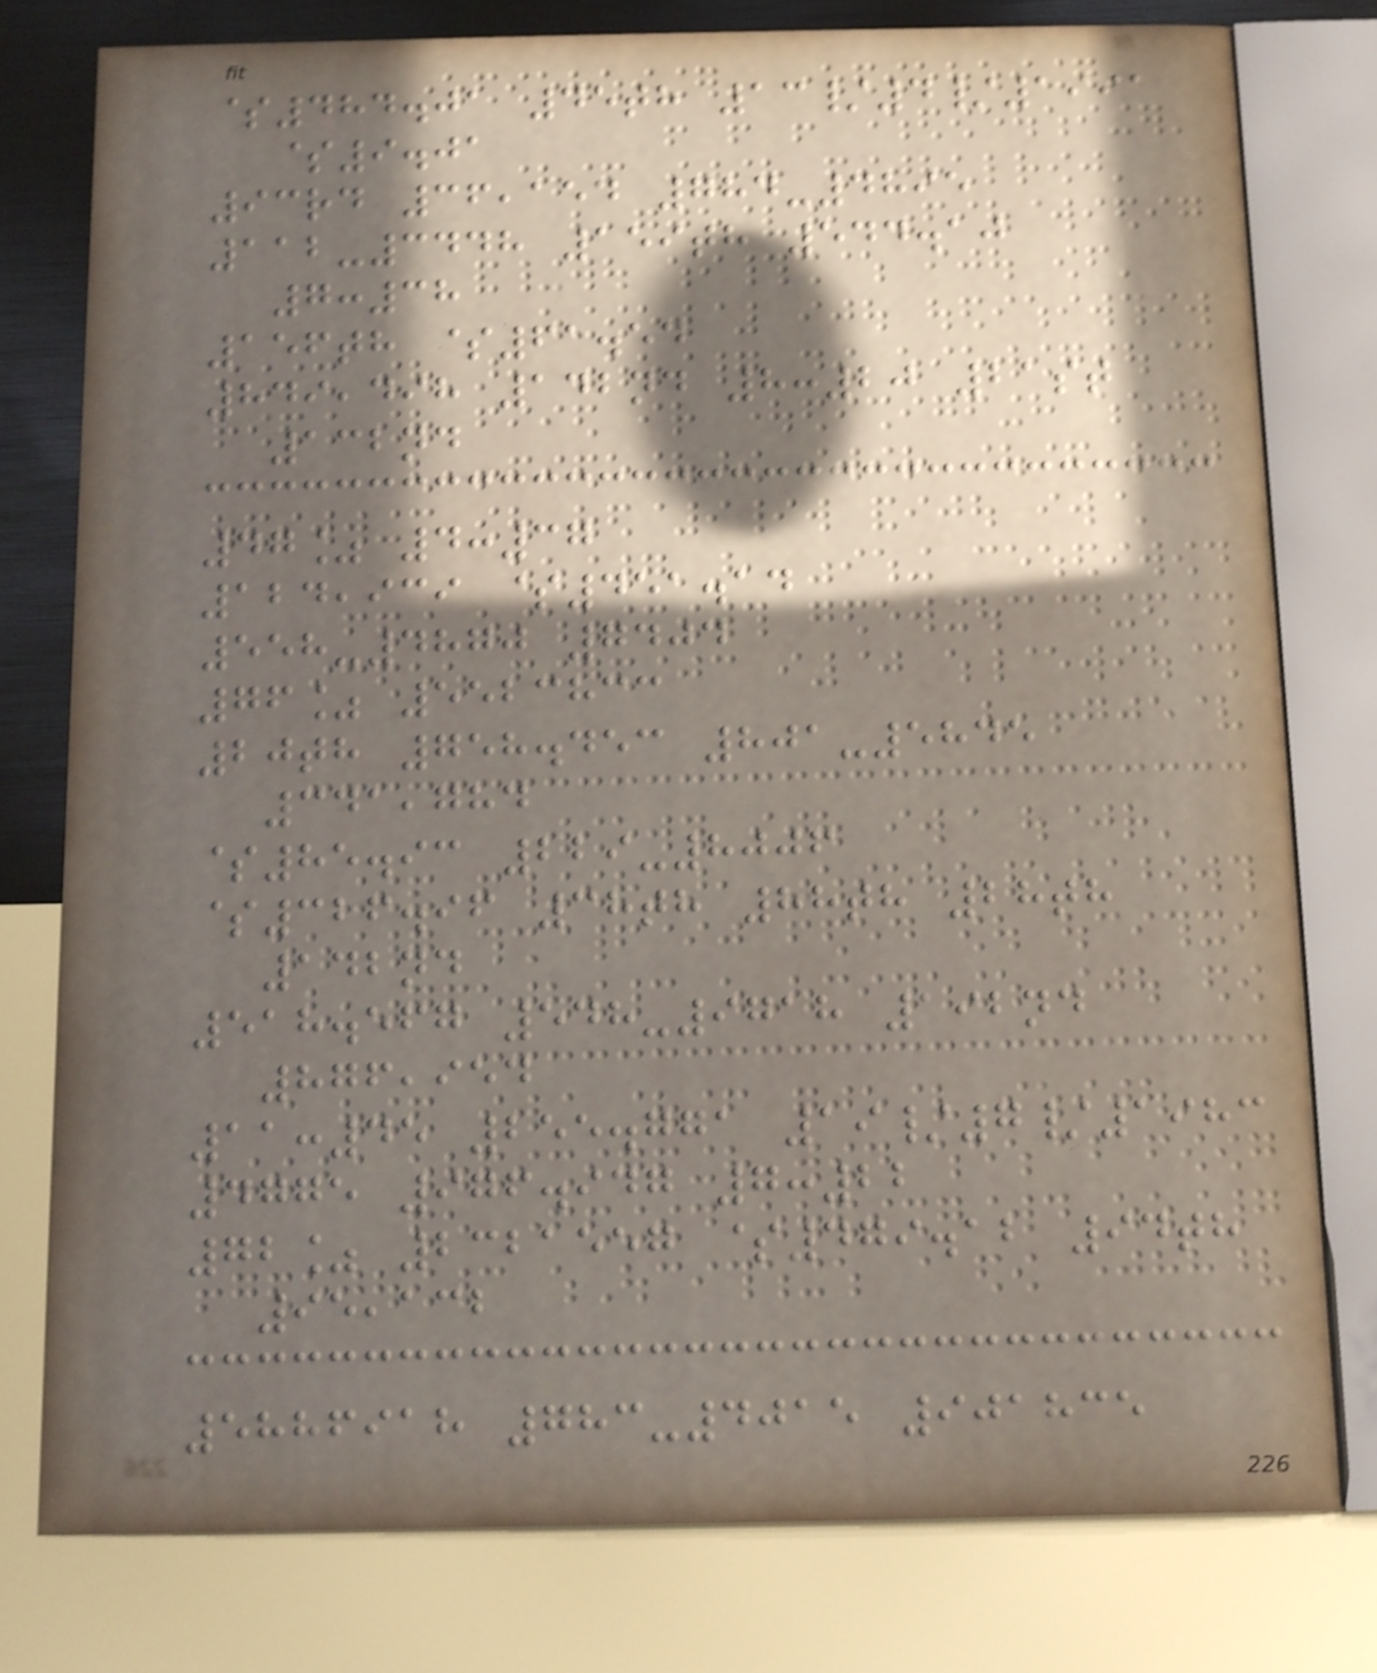$484.01 45th 13/4/1991
$9.01
93rd 36,154 784-4895
112-3448 159th 544.10
7:38
156th $61.54
849,498 142nd 8:20 21st
132nd
47% 4:37
124,939 $451.14
558-4870 7404
76% 5523833
20th 758.453 801-5845
341,784
$85.93 229-8006
$326.96 38th 88th 28th
142nd
518.567 548-9718 192nd
876,954
11:45 255.771 19/7/1983
4775 976.947 7:22
72% 2321557 $479.12 94th
95,132
5886918 783-4015 901835
